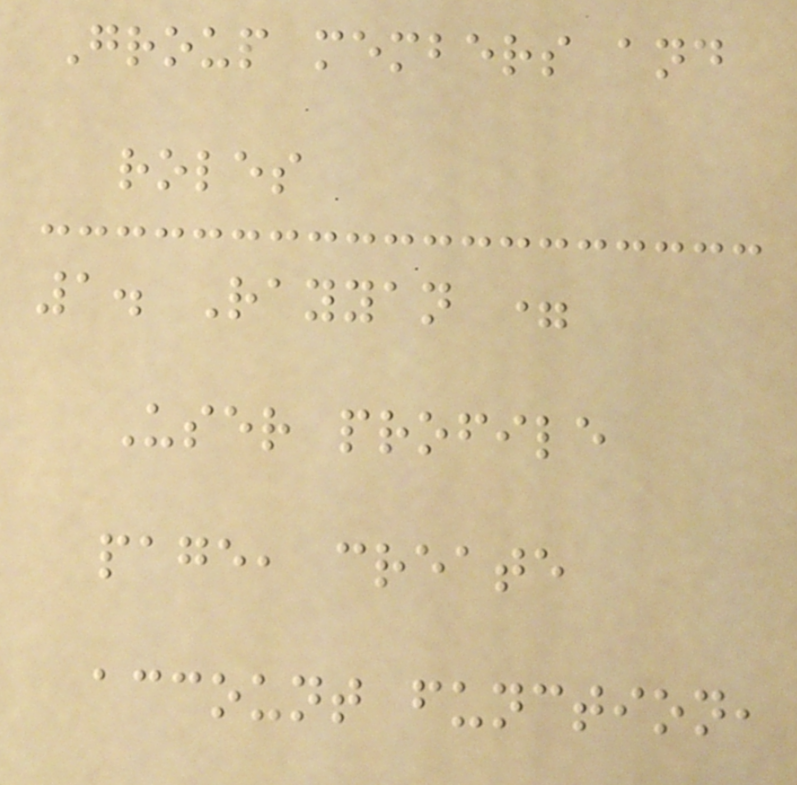Group members and
roles
1. Rayyan =
User profile
page, create
account function,
